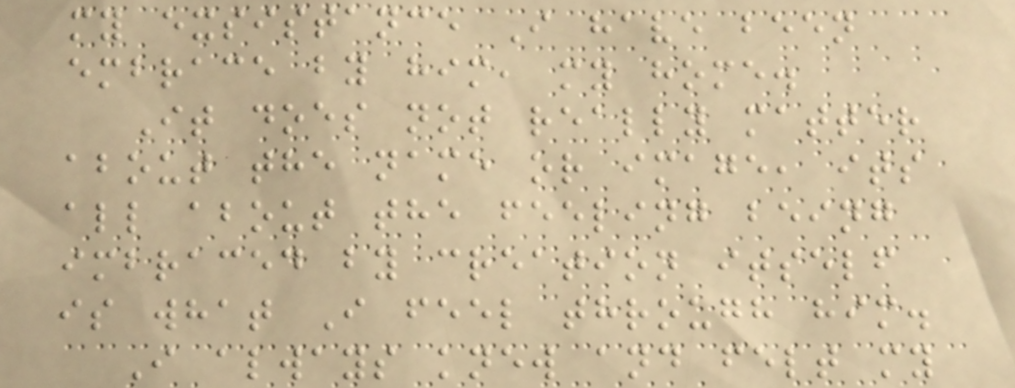my exsistance I have been
embrace by him, my home.
It does not really matter
about the name or image, its
all about the feeling being
imbraced by creation itself
is what I feel through him.
I always knew and felt my
